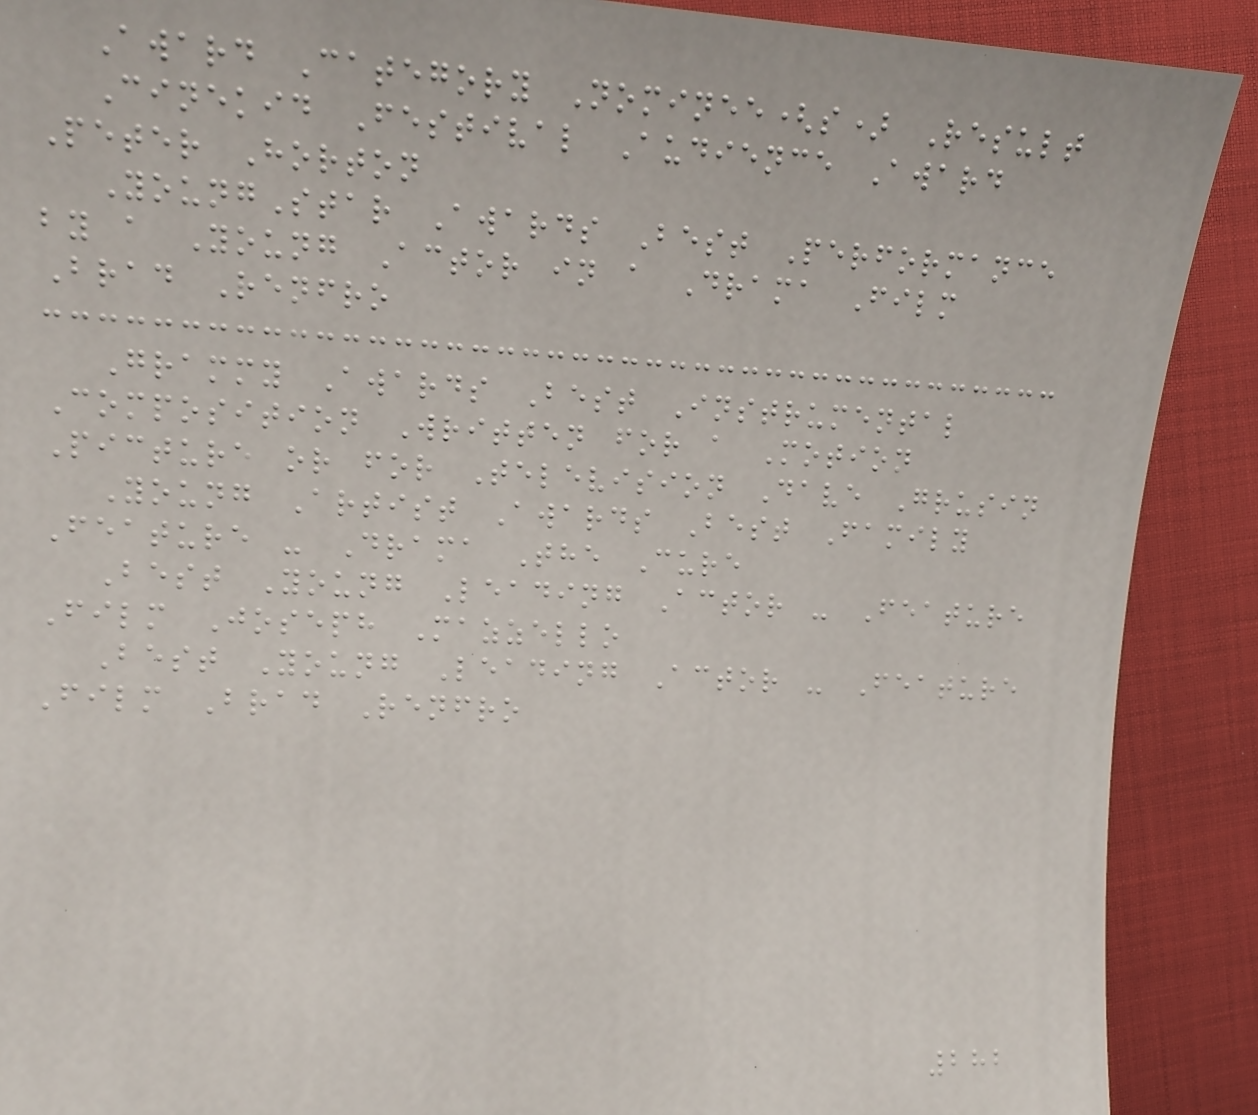Award Category Nominee(s) Result
Cinekid Festival Audience Award
Peter Horton
YoungStar Awards Best Performance
by a Young Actor in a Drama Film
Brad Renfro
Grammy Awards Best Instrumental
Composition Written for a Motion
Picture or for Television Dave Grusin
Young Artist Awards Best Family
Feature - Drama The Cure
Best Young Leading Actor - Feature
Film Joseph Mazzello
Best Young Leading Actor - Feature
Film Brad Renfro
282
